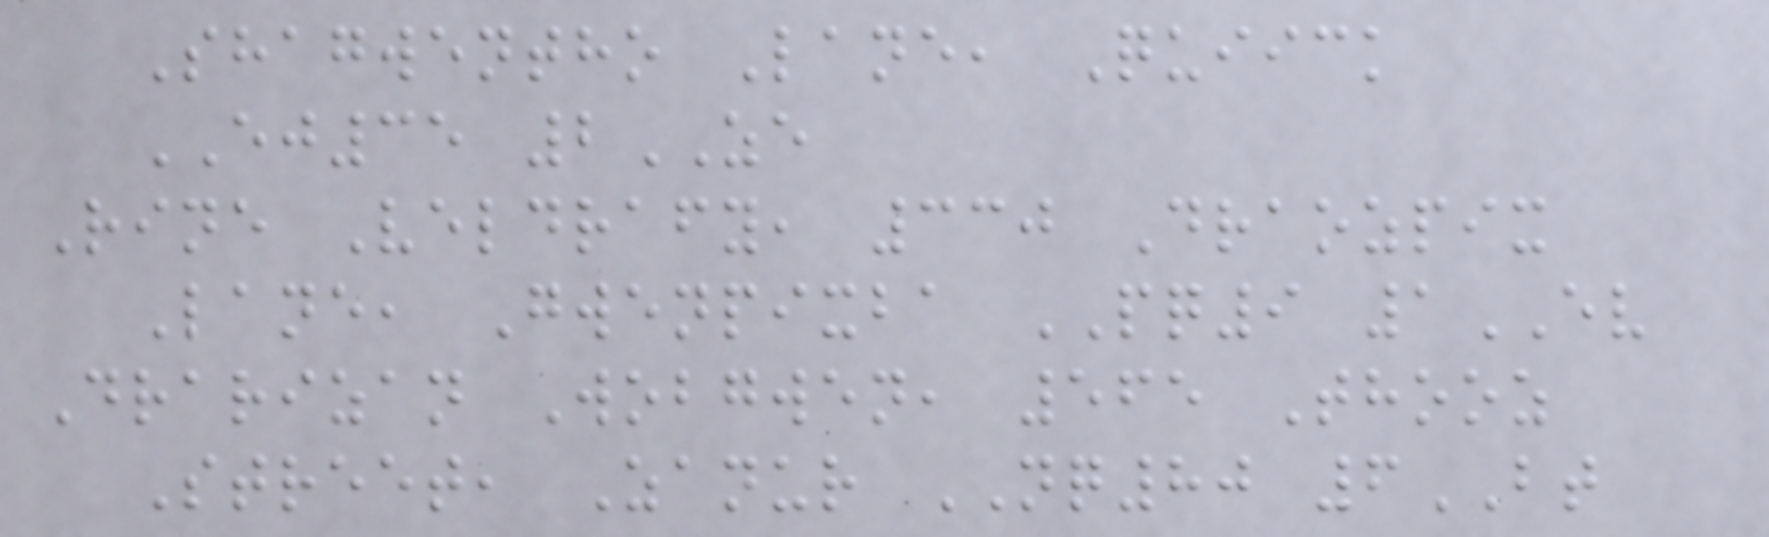Shagwentho Lane, Quiick
EJ35 2ZE
Rine Veldrafy, 330 Draozpix
Lane, Gwenpixba PQ9 1EV
Drarizan Wobgwen, 565 Thooz
Street, Zanur NQ80 6BT
